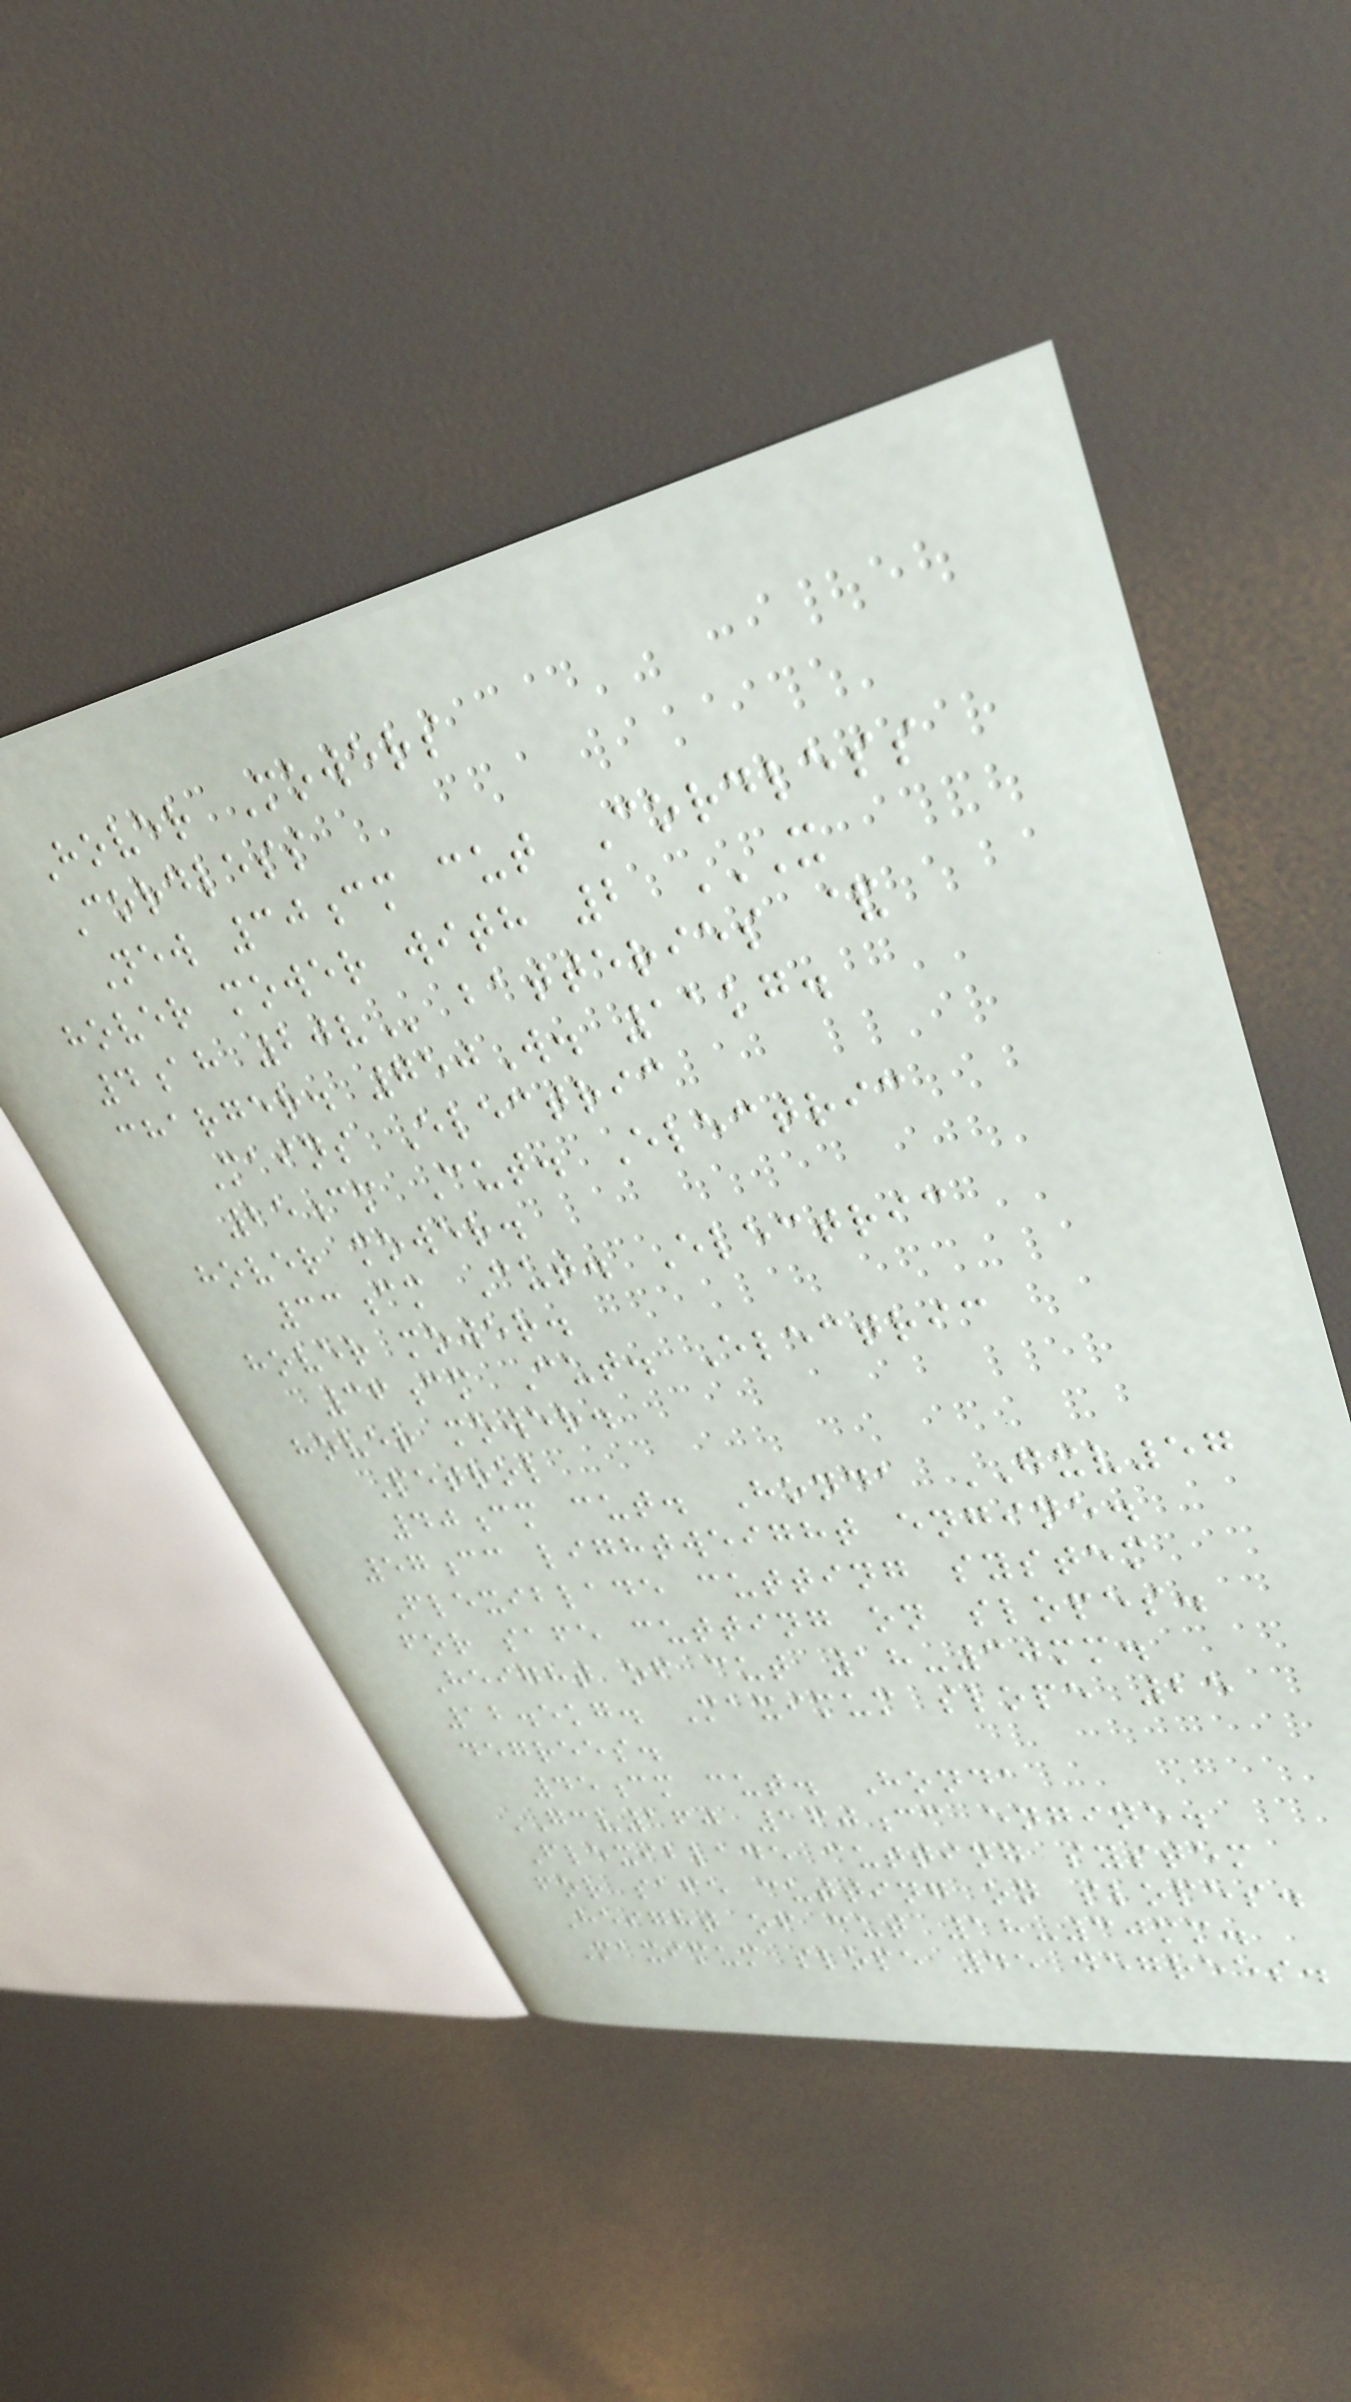Hover Mowers
Cordless
New 30cm cut Cordless
hover mower with 2 X
4AH 20V batteries &
charger. 750W. 11kg.
Mains Electric
25cm Cut. Electric
hover mower.
33cm Cut. Electric
hover mower.
36cm Cut. Electric
hover mower.
Petrol
40cm cut. Honda GXV57
57cc lightweight engine.
Flexiblade cutting system
for safe cutting on slopes.
Height of cut 18-30mm.
12.5kg. Maximum slope 25
degrees.
45cm cut. Honda
GCV160 160cc engine.
Flexiblade cutting system
for safe cutting on slopes.
Height of cut 18-30mm.
Maximum slope 45 degrees.
